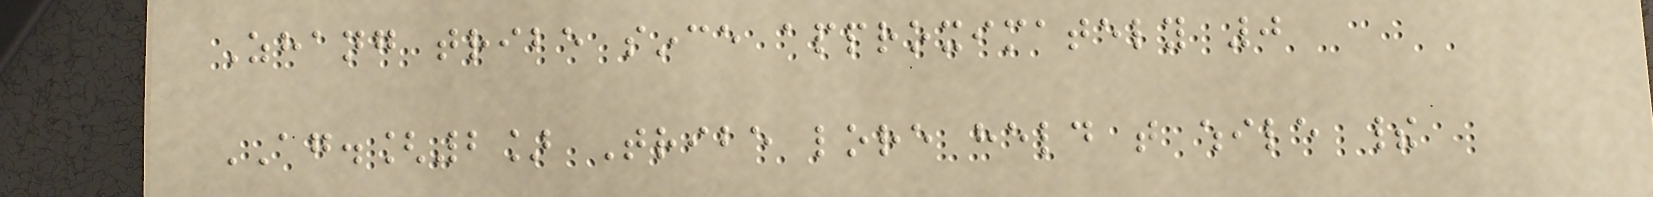Zhang tribe since approximately 0
AG.[2] Tribe lore held that while their
